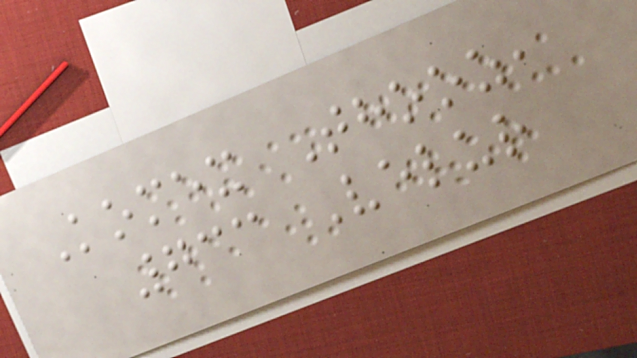Komex Thooz,
733 Velur
